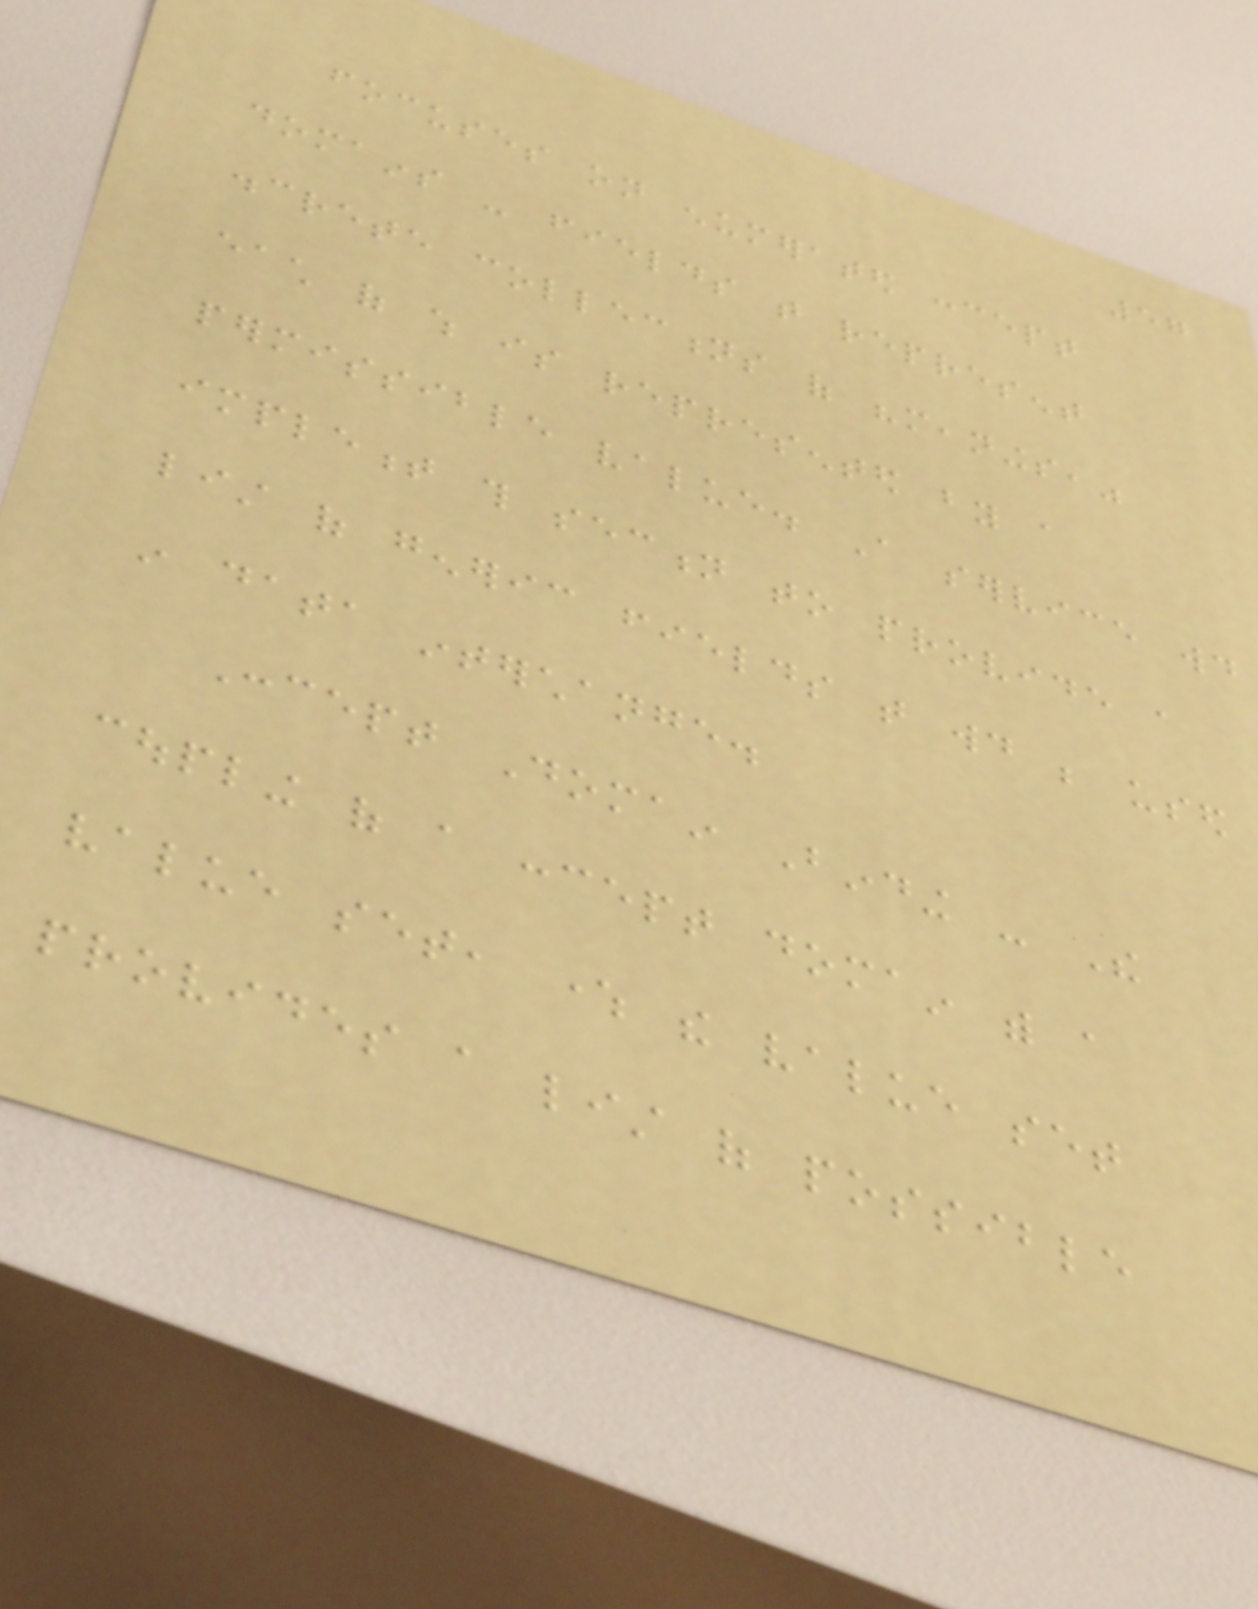57
focuses on enumerated concept
domains - fields that represent
discrete collections of "meanings,"
each of which is represented by a
permissible value. A service would
implement this section to provide a
list of generic fields that would be used
in data interchange.
Concept Domain Binding - The
coupling of a concept domain with a
value set, where the value set
provides a list of possible
